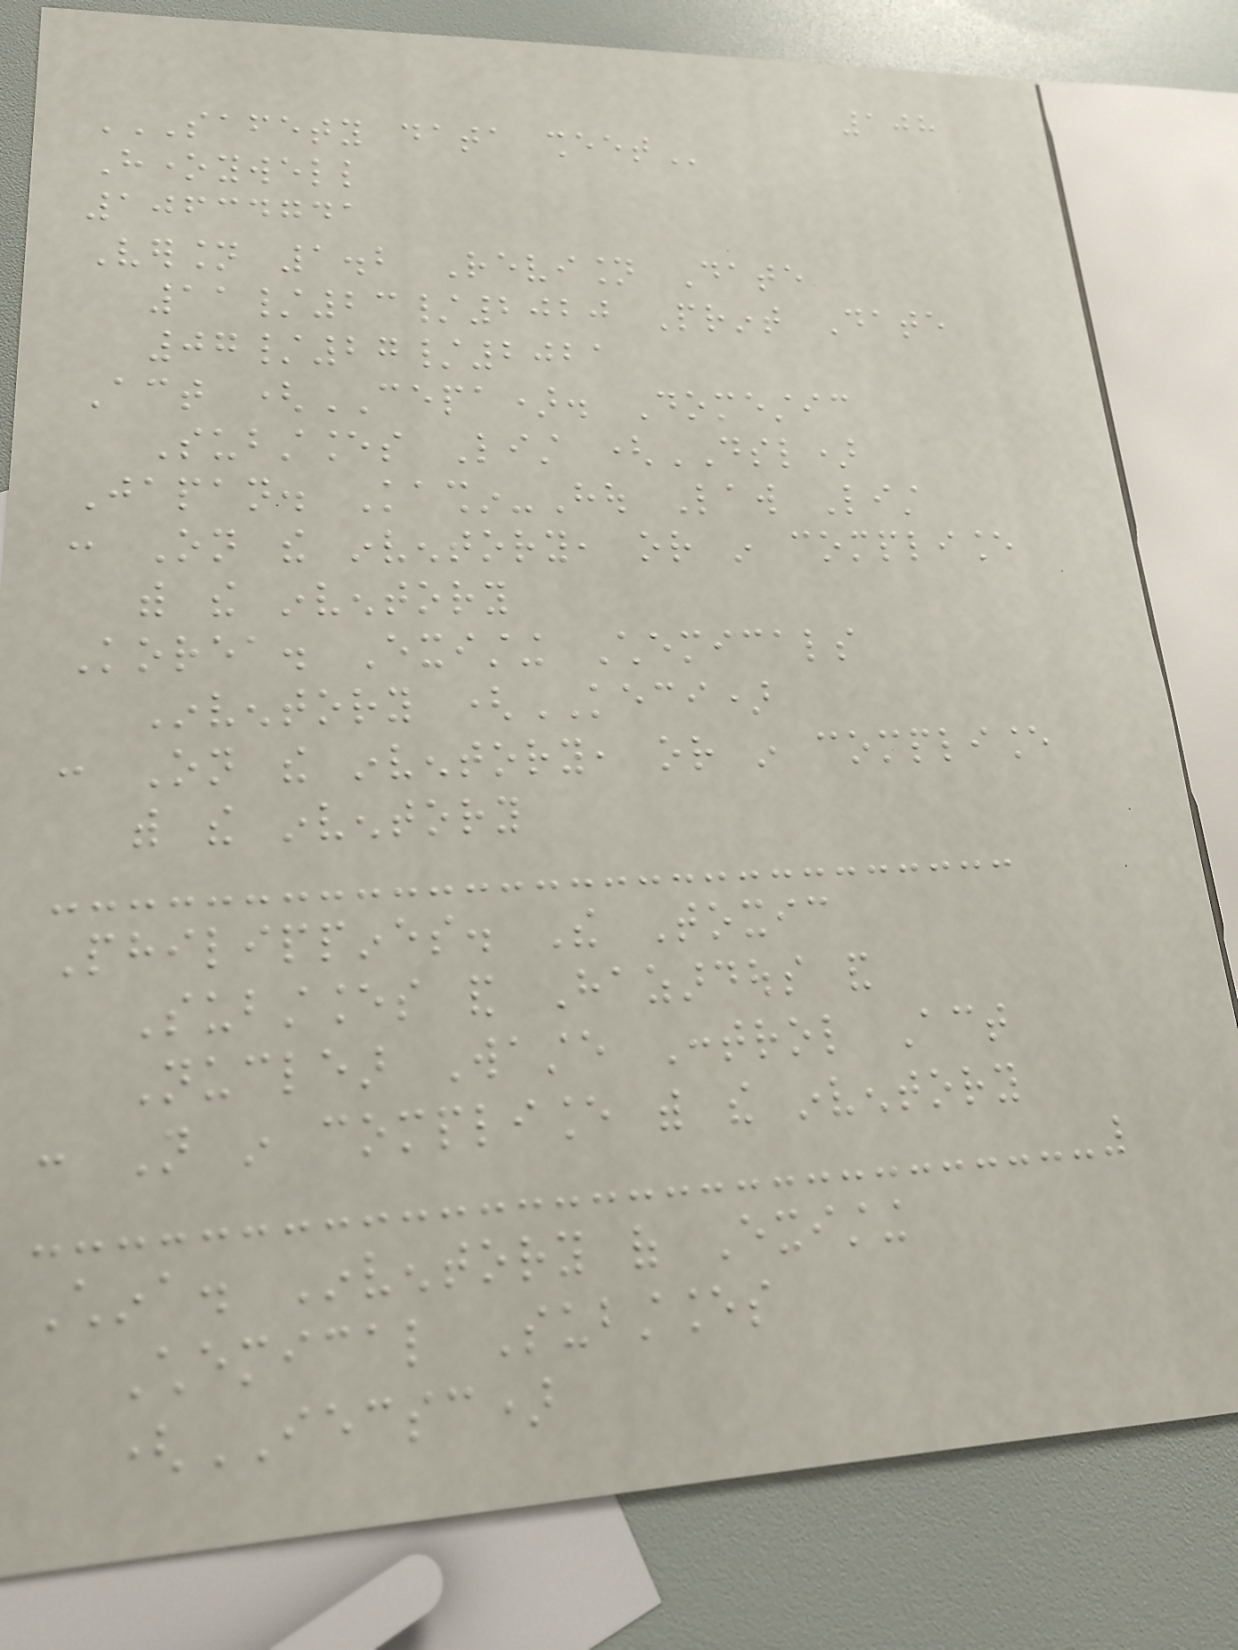108
SAFETY DATA SHEET
Honeywell
10634741
Version 1.2 Revision Date
11/23/2020 Print Date
07/27/2021
Act (CEPA). Domestic
Substances List (DSL)
Japan. Kashin-Hou Law List
: On the inventory, or in compliance
with the inventory
Korea. Existing Chemicals
Inventory (KECI)
: On the inventory, or in compliance
with the inventory
Philippines. The Toxic
Substances and Hazardous and
Nuclear Waste Control Act
: Not in compliance with the inventory
China. Inventory of Existing
Chemical Substances
(IECSC)
